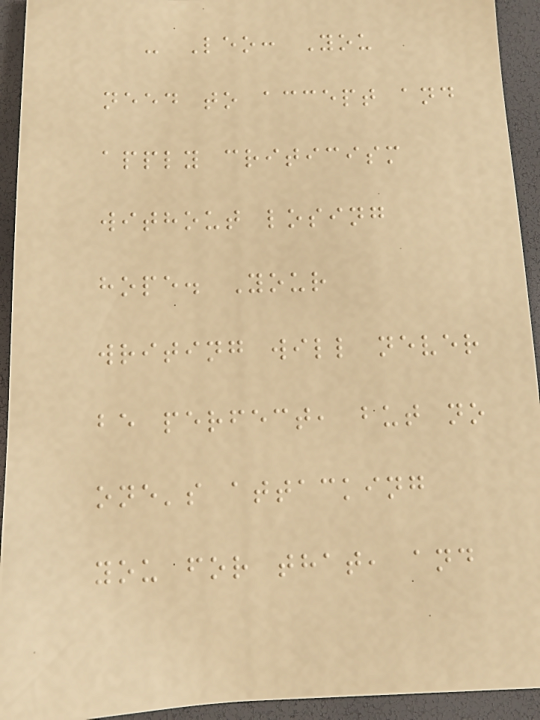- Leo: You
need to accept and
apply criticism
without losing
hope. Your
writing will never
be perfect, but no
one's attacking
you for that, and
